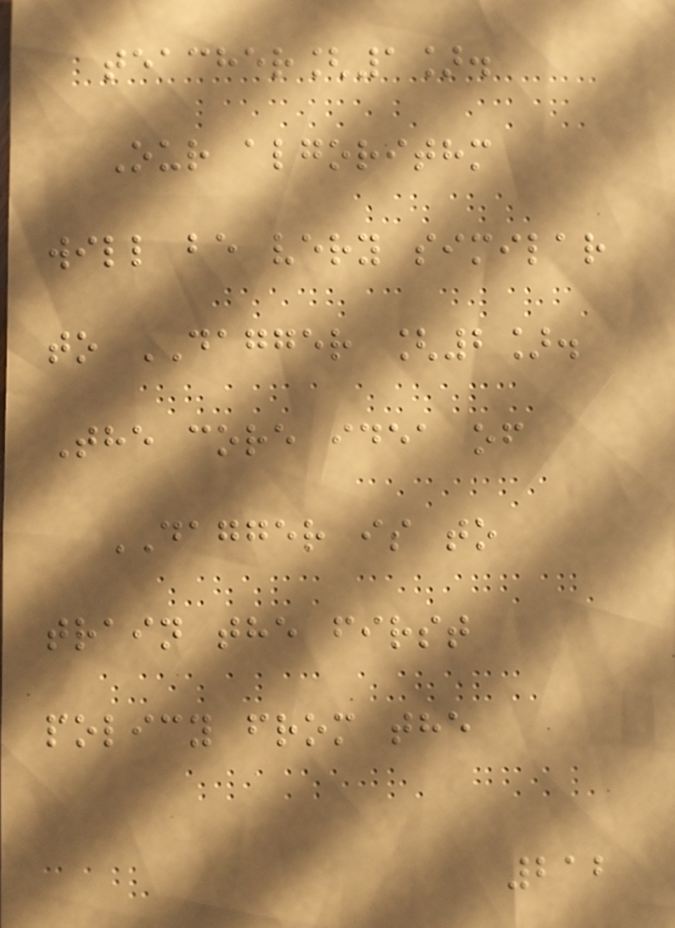teacher[1].
Our algorithm
will be very similar
to DAGGER [2].
The core idea of
DAGGER is to
train the first
policy from the
212
